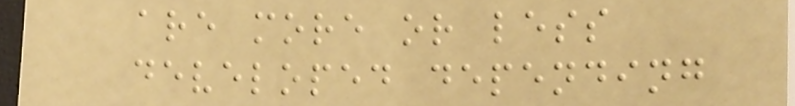are more or less
developed depending
